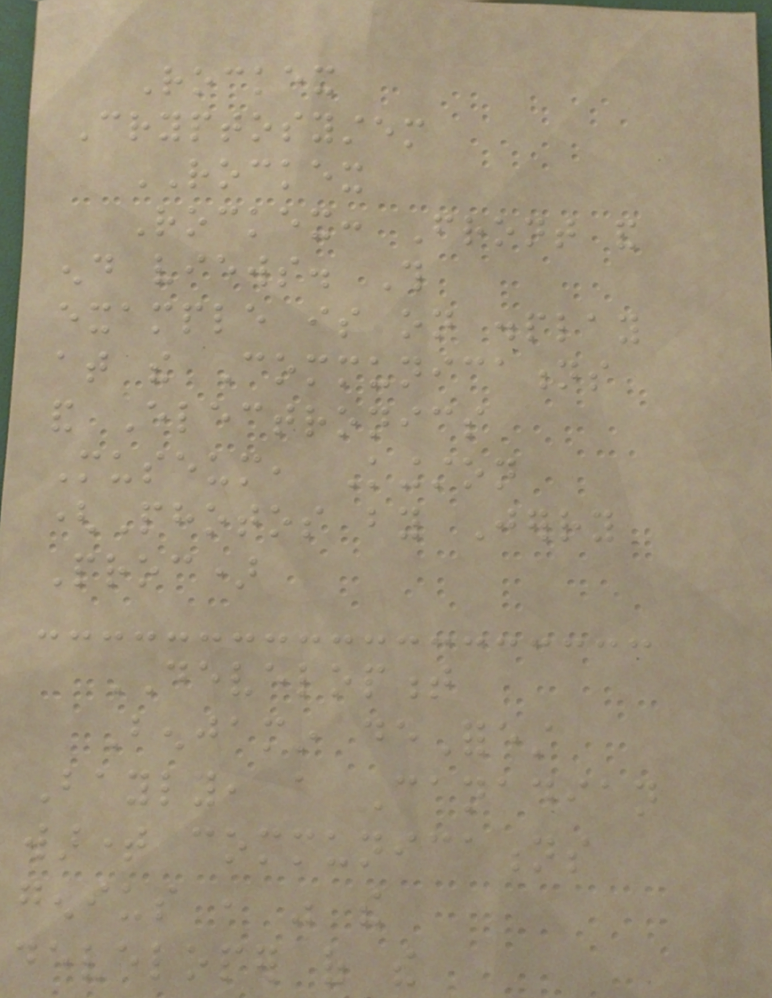Rockex
Cryptosystem
ROCKEX
Rockex: Front and
end views. This
example is on display
at the Communications
and Electronics
Museum, Kingston
(Photos by Jerry
Proc)
DEVELOPMENT
Benjamin deForest
Bayly, a Canadian
wartime communications
genius , was the
developer of the
